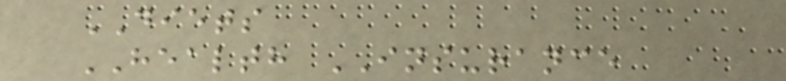DIETS
HEALTH INSURANCE
